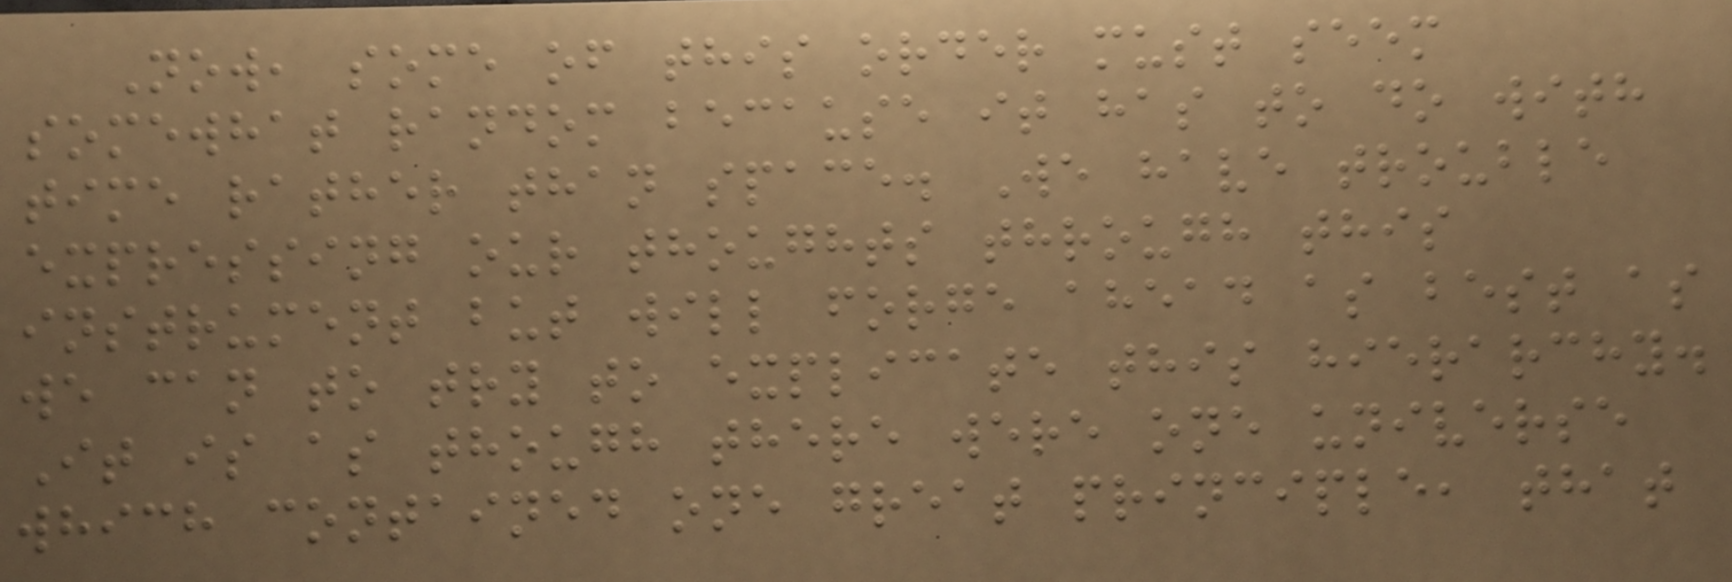Now, some of this order must seem
somewhat random because it has to do with
time rather than space. We have trouble
expressing our thoughts through this
instrument but will forge ahead as best as
we can to try to explicate this hierarchy.
It is as though there were one universe
which contained one great principle, that
